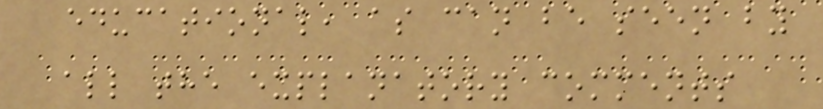educational, as can be seen by
all the explanatory comments
